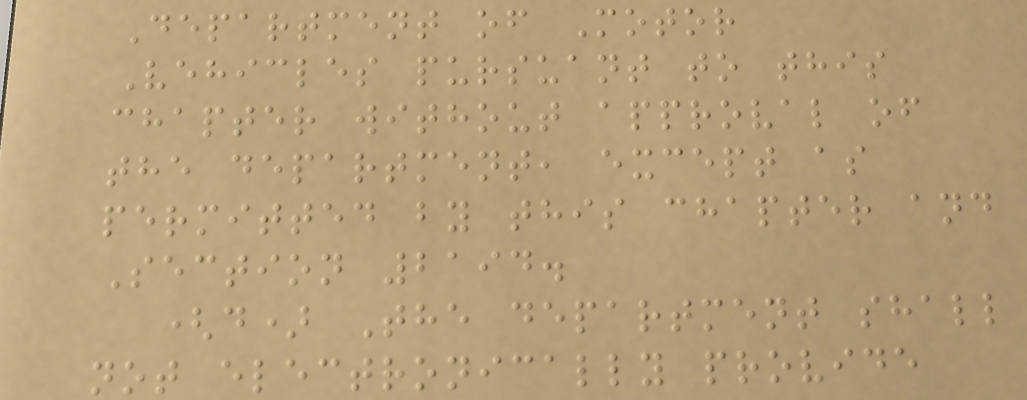Department of Motor
Vehicles pursuant to this
chapter without approval of
the department, except as
permitted by this chapter and
Section 2194.
(d) The department shall
not electronically provide
